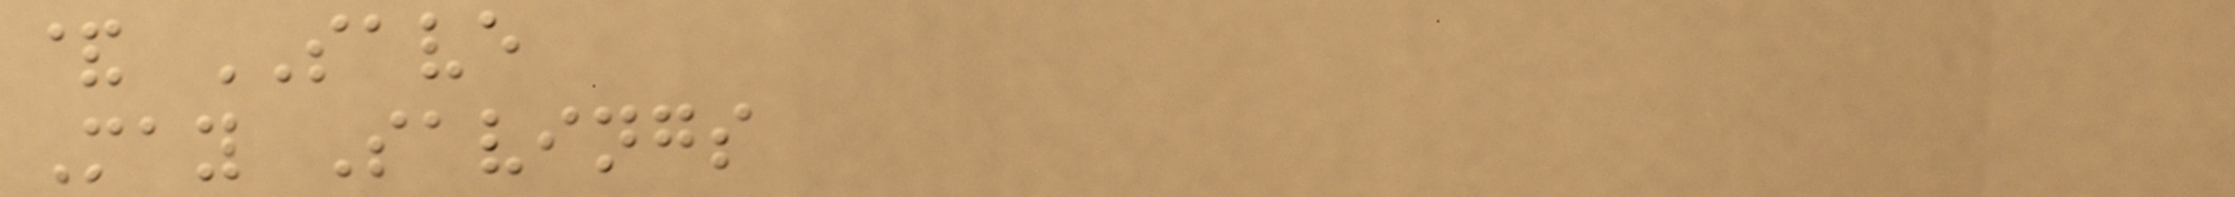& SAVE
May Savings
